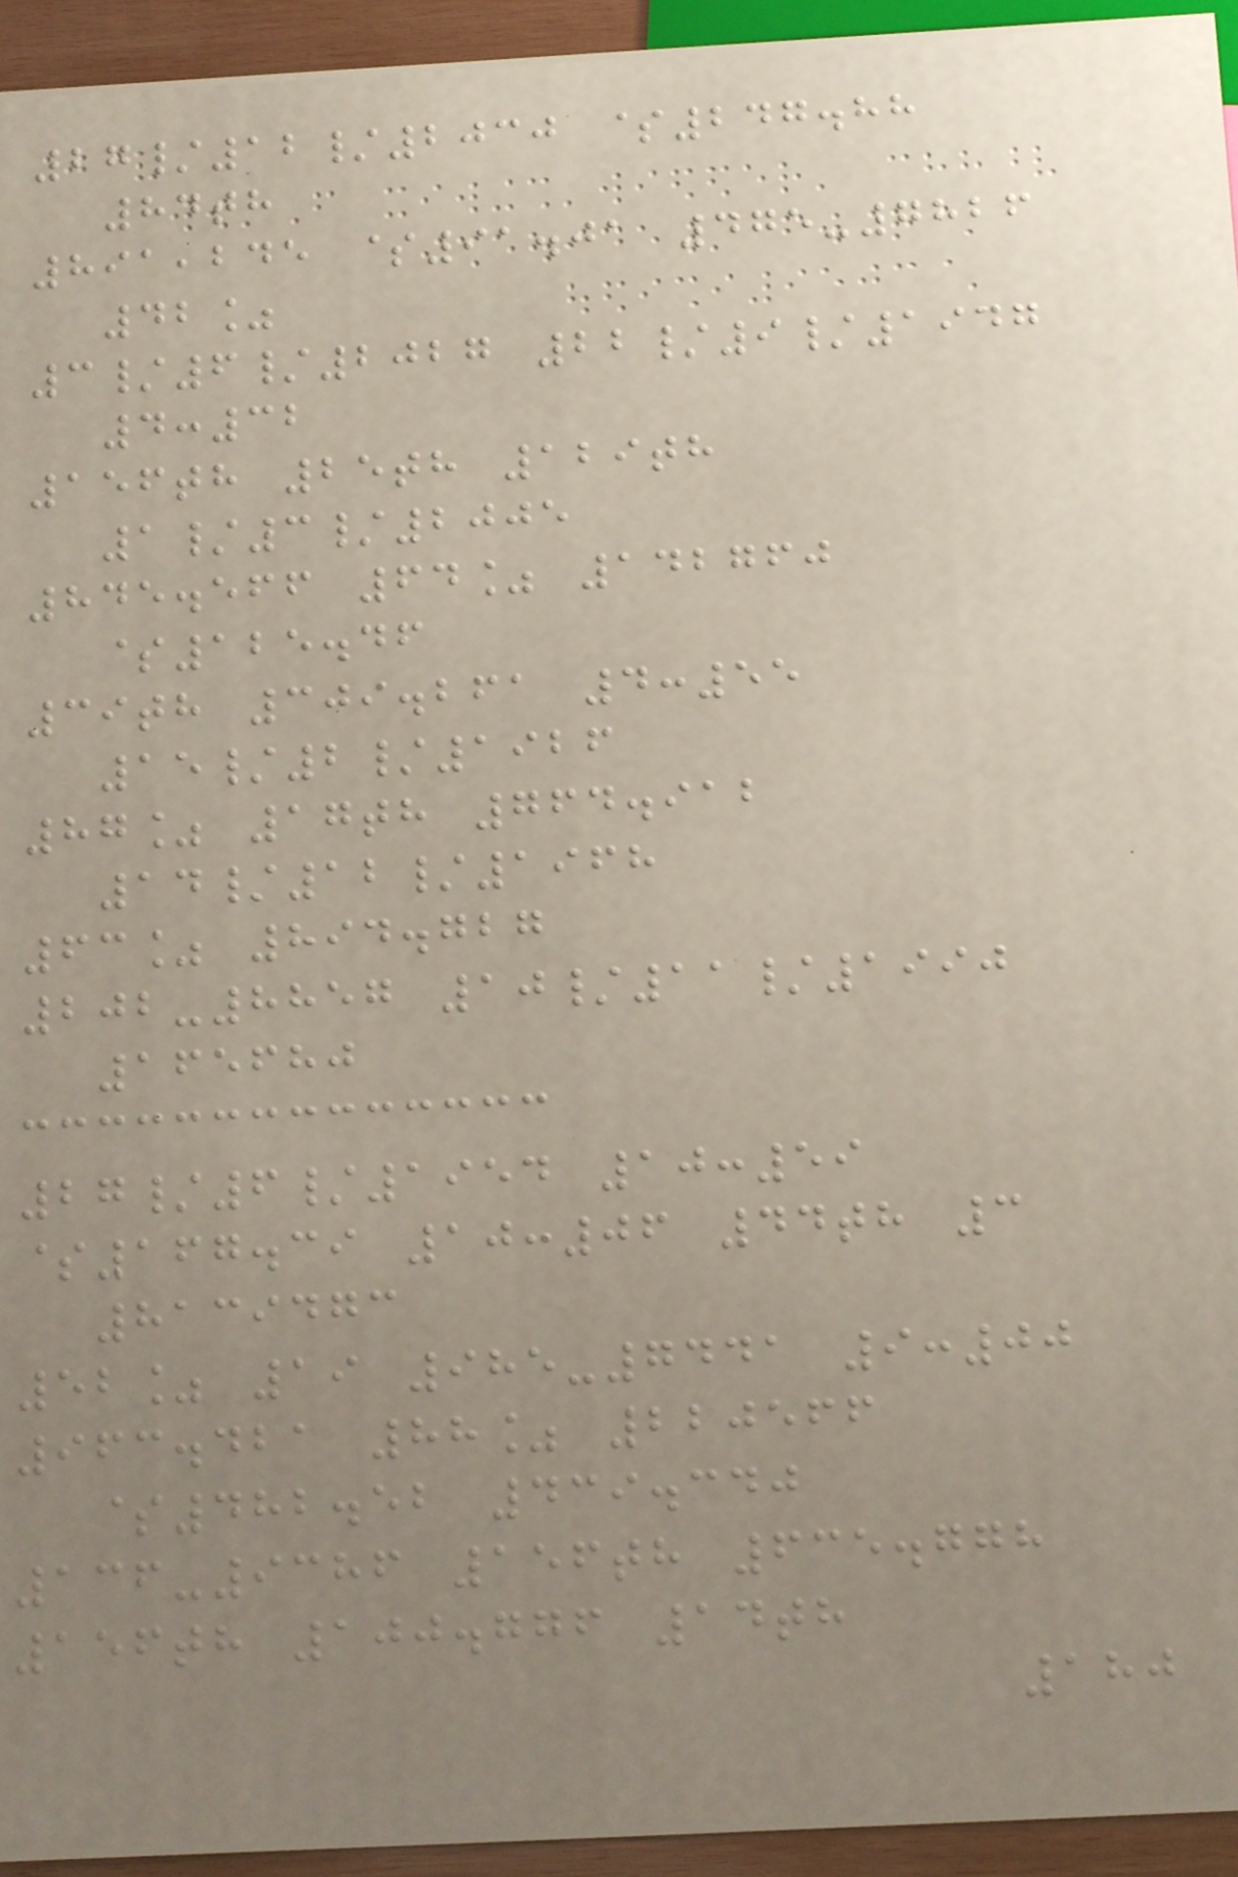27/12/2030 $247.88
84th
891,245 $91.01 475-7826
42%
3/6/2027 22/9/1947
4:32
156th 25th 129th
1/3/2005
845.566 64% 142760
$125.46
39th 309.261 4:55
15/2/1926
87% 17th 764.912
14/12/1968
63% 894.727
202-8857 10/11/1990
165680
27/6/1954 10:59
$167.39 10:06 44th 3
8139473
52% 19 985-7441 9:00
963.421 88% 220566
$482.52 439.340
136-9386 156th 635.778
156th 100.776 14th
180
